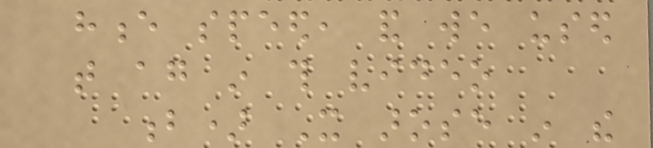hence speed, and we used
that again in this video
b) It arose in the
